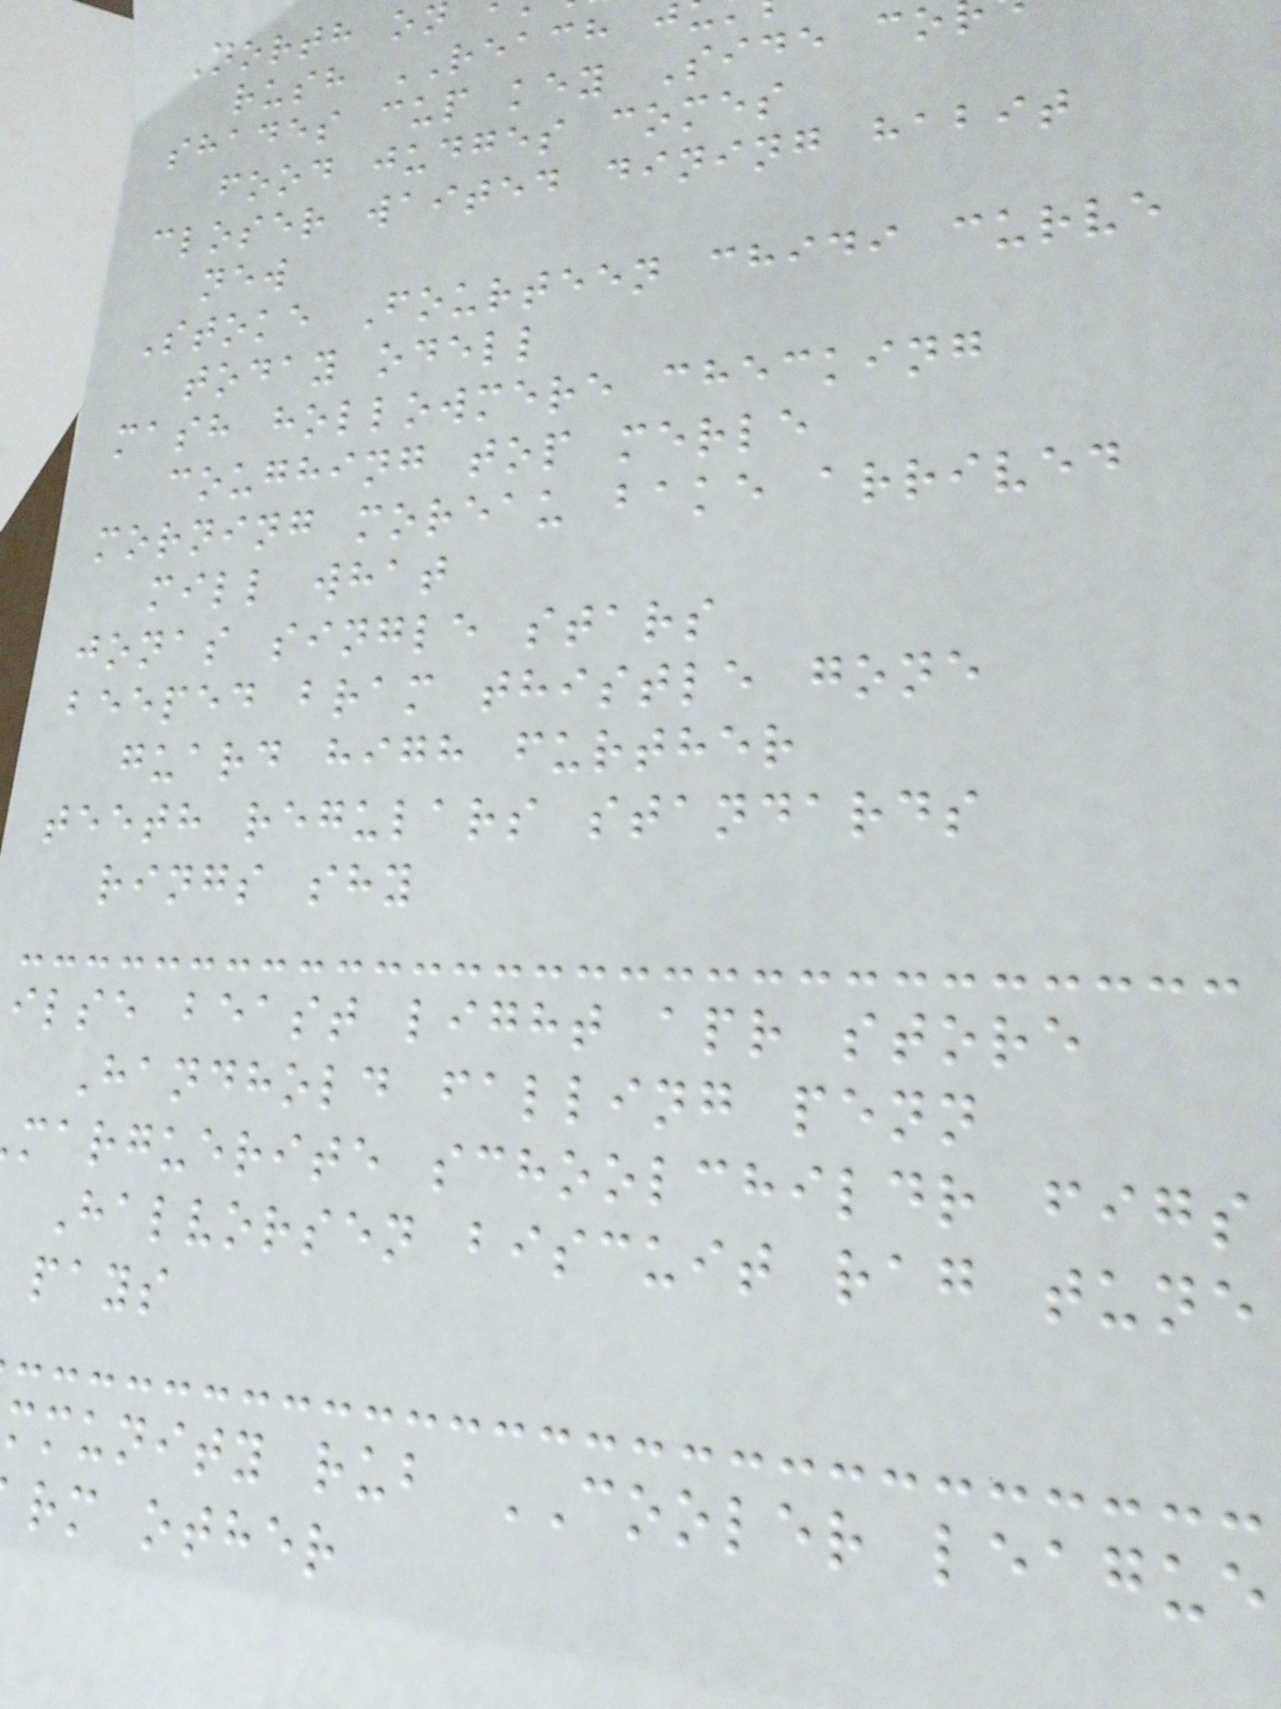North on
rush REACH j
shades cup key Side co
food judges comes
closer waited dining habit
new
Stoke Fourteen chidi curve
today odell
mash hollowmere checking
coughing top merle
morning moreau bake arrived
mill what
jonas single stars
beeped bram thistle gone
guard high further
teeth regulars standards
rings shy
ilse beast light apr store
Handhold falling penn
marguerite schoolchildr figs
Halvorsen biscuit rag tune
pays
mmunity rub COOLER league
rm other
